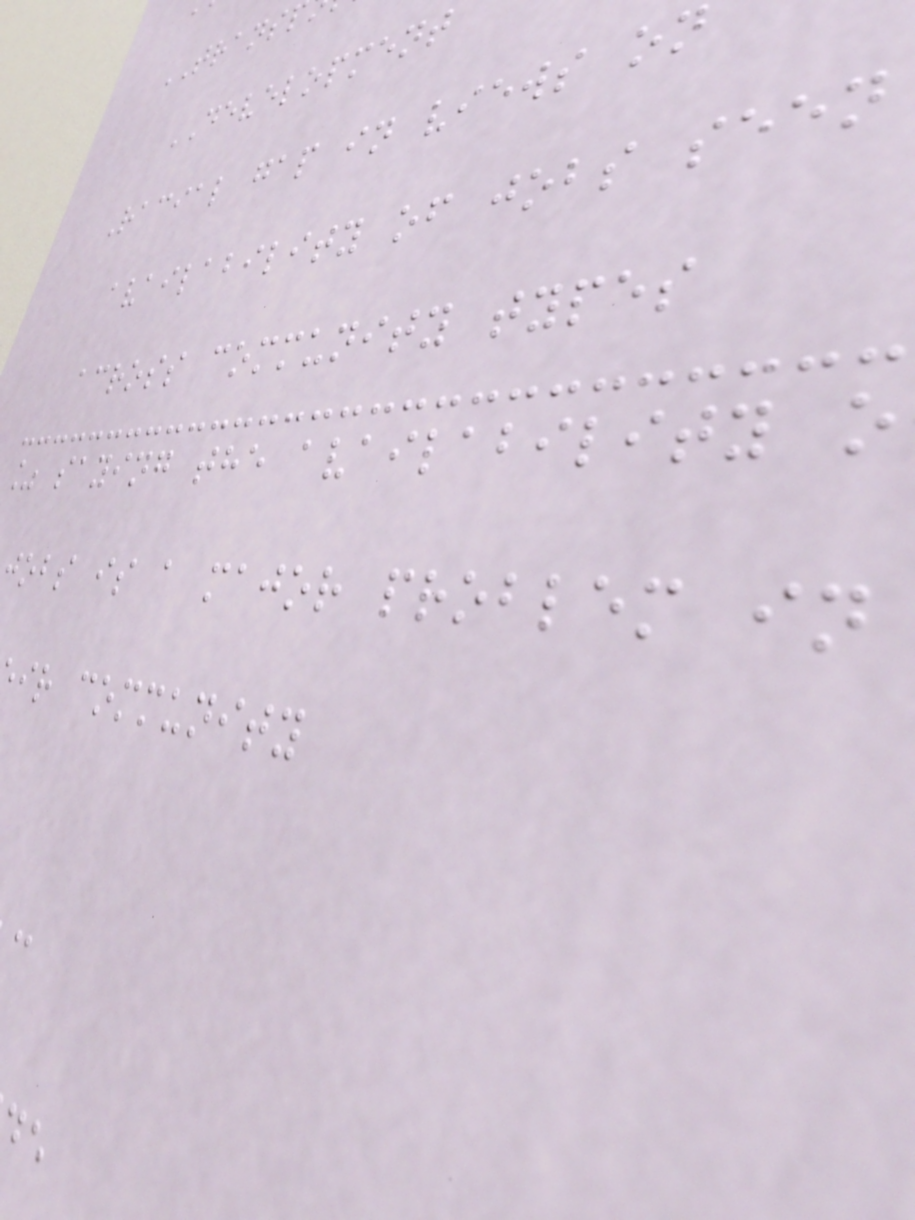TRANS
DEVELOPMENT
Racial gap in views on
availability of jobs seen
across community types
% saying the availability o
jobs is a major problem in
ir community
